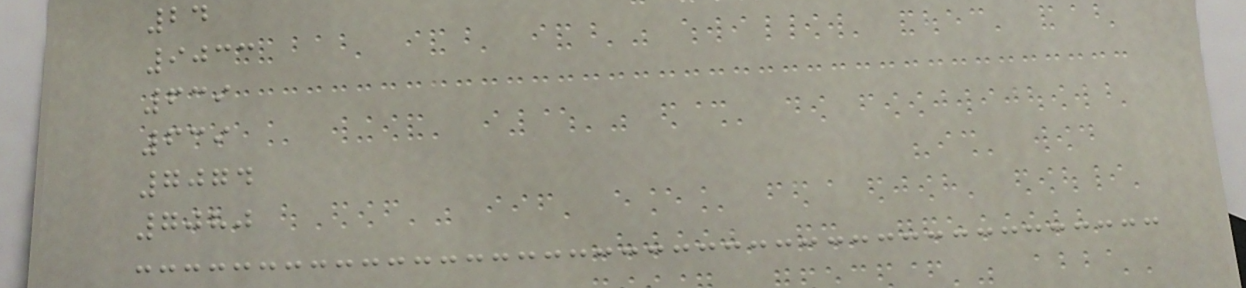24
9033
639
639
7074
7080
